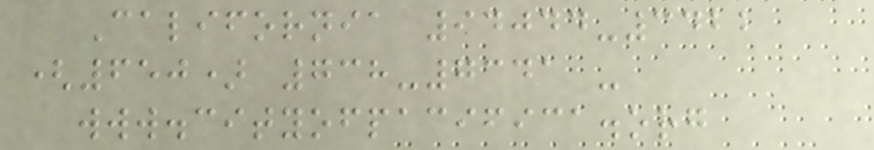California 94044-3422
(650) 738-7341 -
www.cityofpacifica.org
